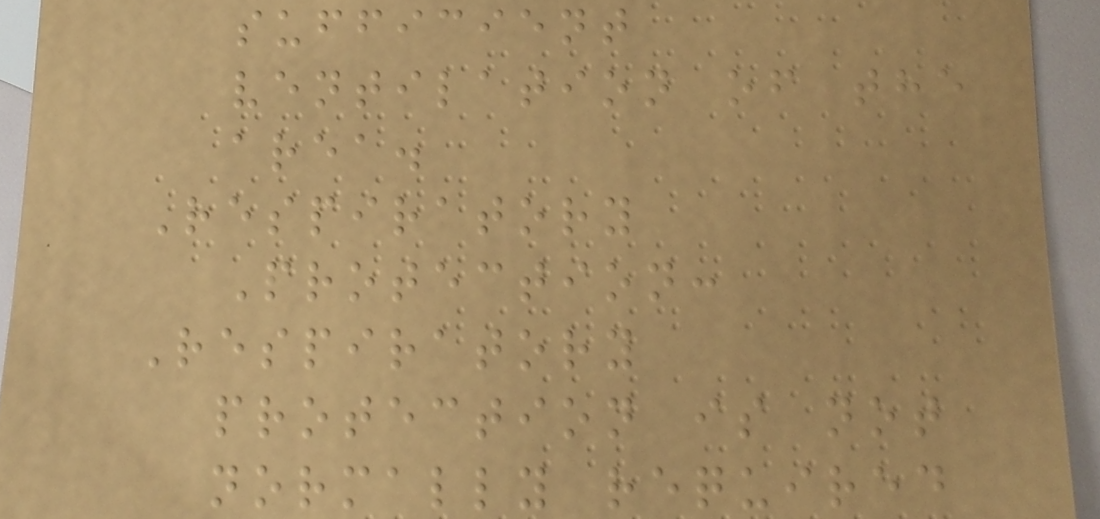sufficient
ventilation of the
area.
Respiratory
Protection:
Respiratory
protection is not
normally required
